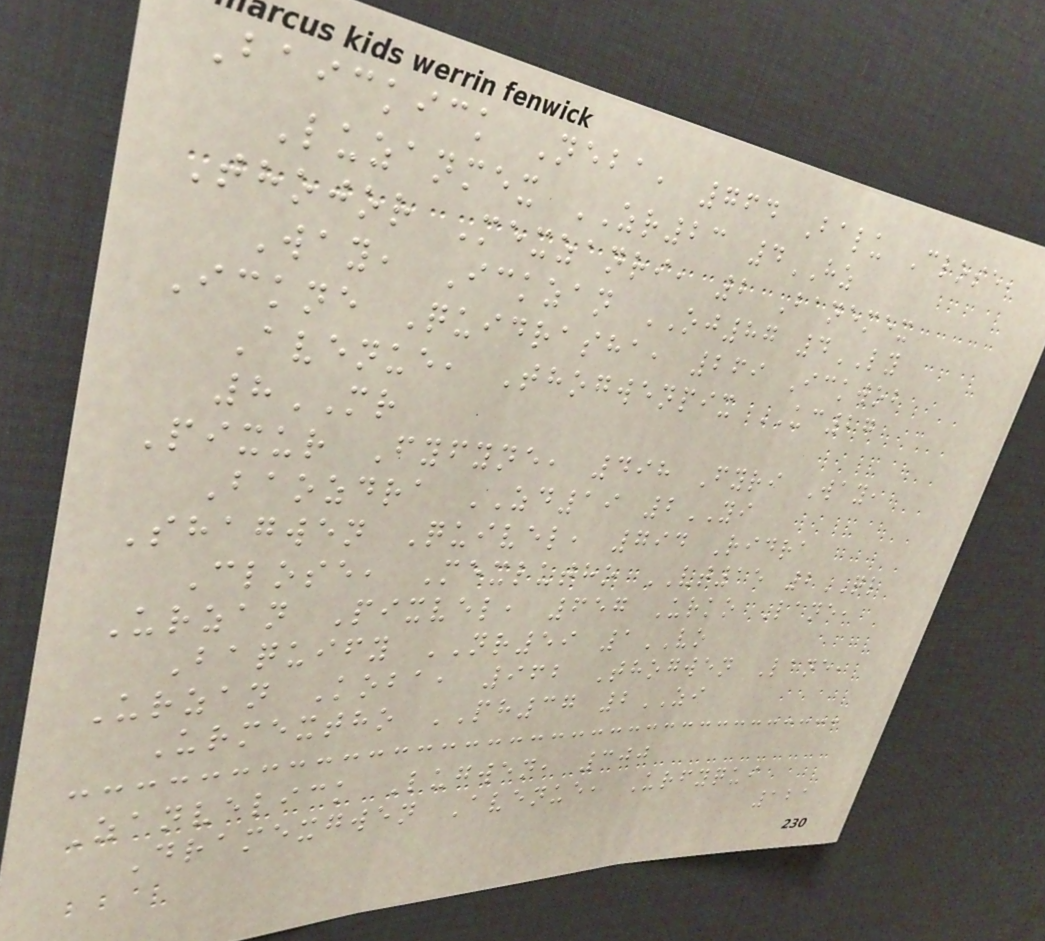Baickick Neba, 764 Balu Close,
Luzanmex ZR23 4HZ
Thojor Mexzanri, 2 Banemex
Way, Ickzan OJ87 4LY
Ickne Quidrasha, 269 Ickwob
Avenue, Thogwenpix UC27
8MR
Pixur Fyfyne, 498 Fyri Way,
Baozdra ZD19 2YI
Shagwen Quivel, 794 Ridra
Close, Mexlutho VT15 2QL
Urzan Pixvel, 657 Urko Lane,
Baquify NR59 1VO
Urzan Koba, 962 Thogwen Lane,
Urmextho PH37 2ZI
Zanvelick Lugwen, 300
Dramexgwen Avenue, Urfyqui
121
